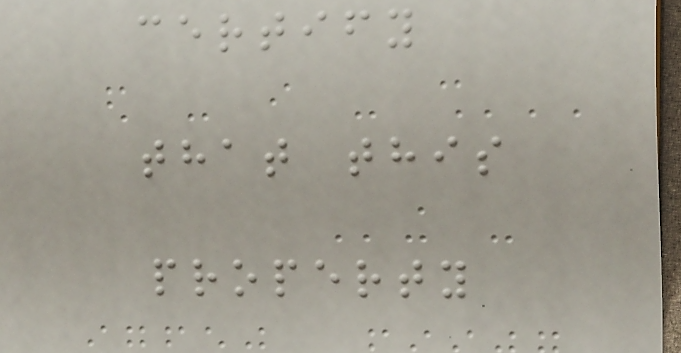certify
that this
property
